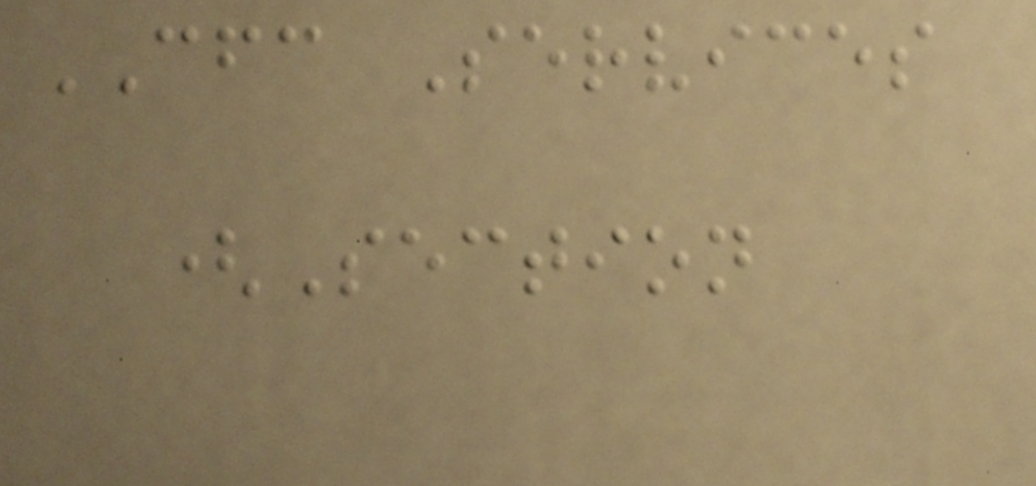CFC Services
(Section
